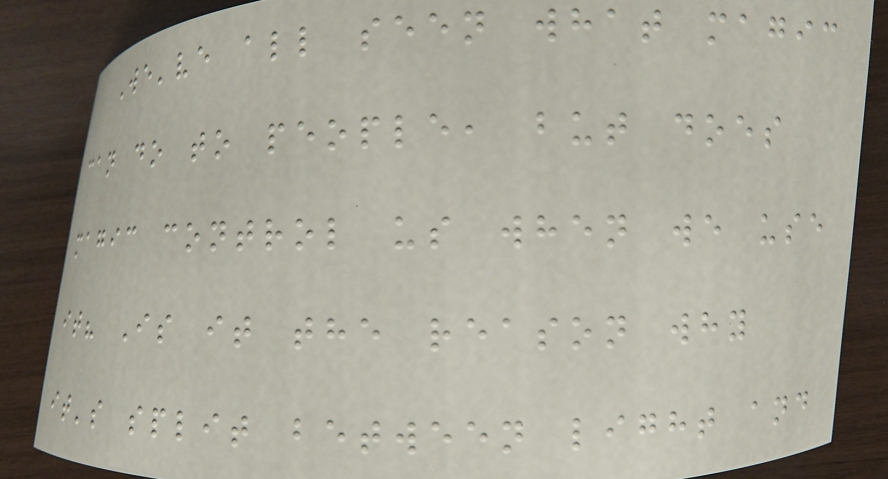We've all seen what magic
can do to people, but does
magic control us when we use
it? Is it the reason why
it's split between light and
